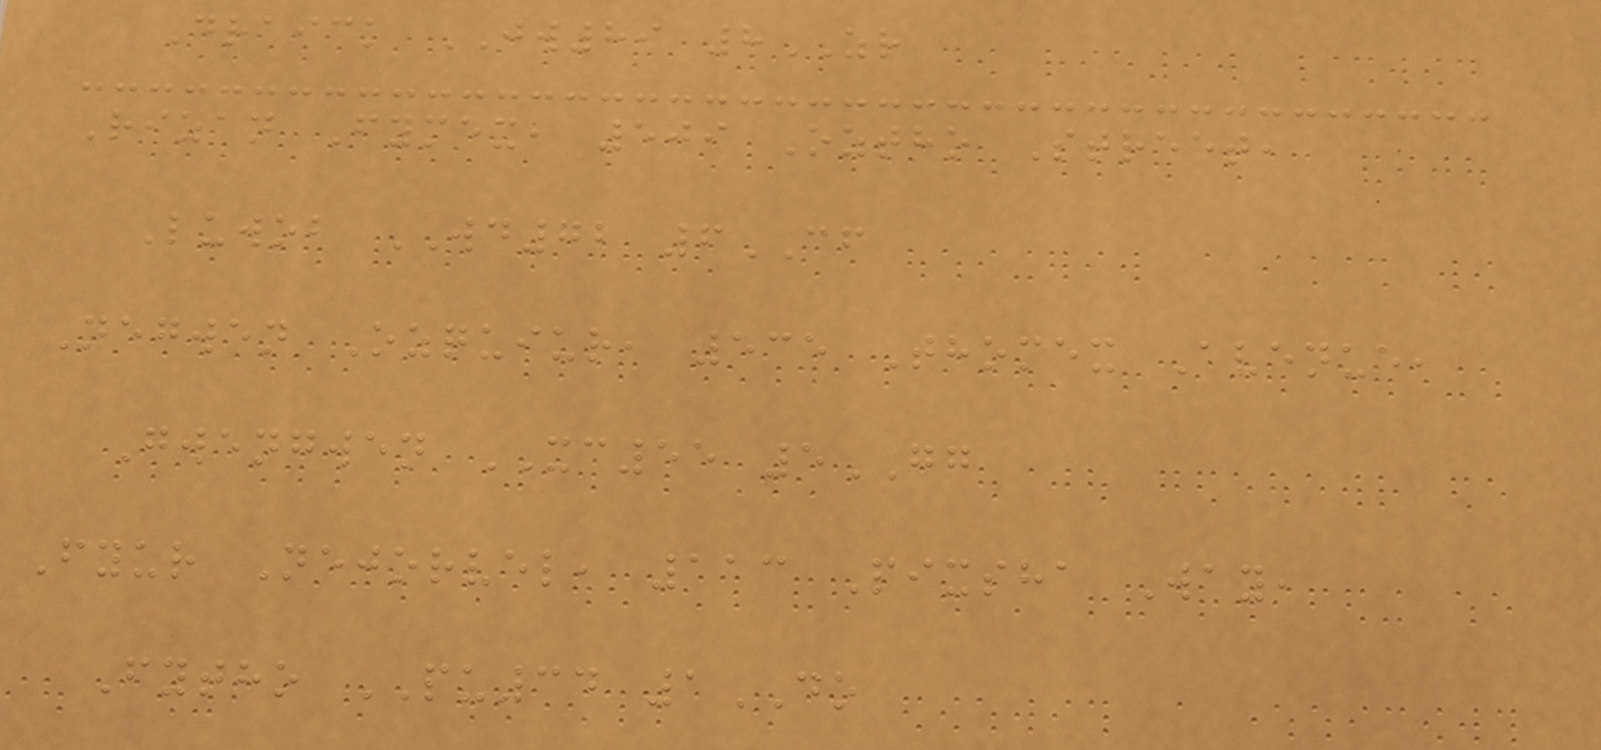Draick JW89 8ZR
Rizan Fymex, 509 Oztho Street,
Luwob WD72 6CF
Negwen Ozquiur, 535 Thomex Avenue,
Gwengwen XC55 5GG
Fyur Nejorvel, 113 Pixsha Way,
Fytho PU34 1DO
